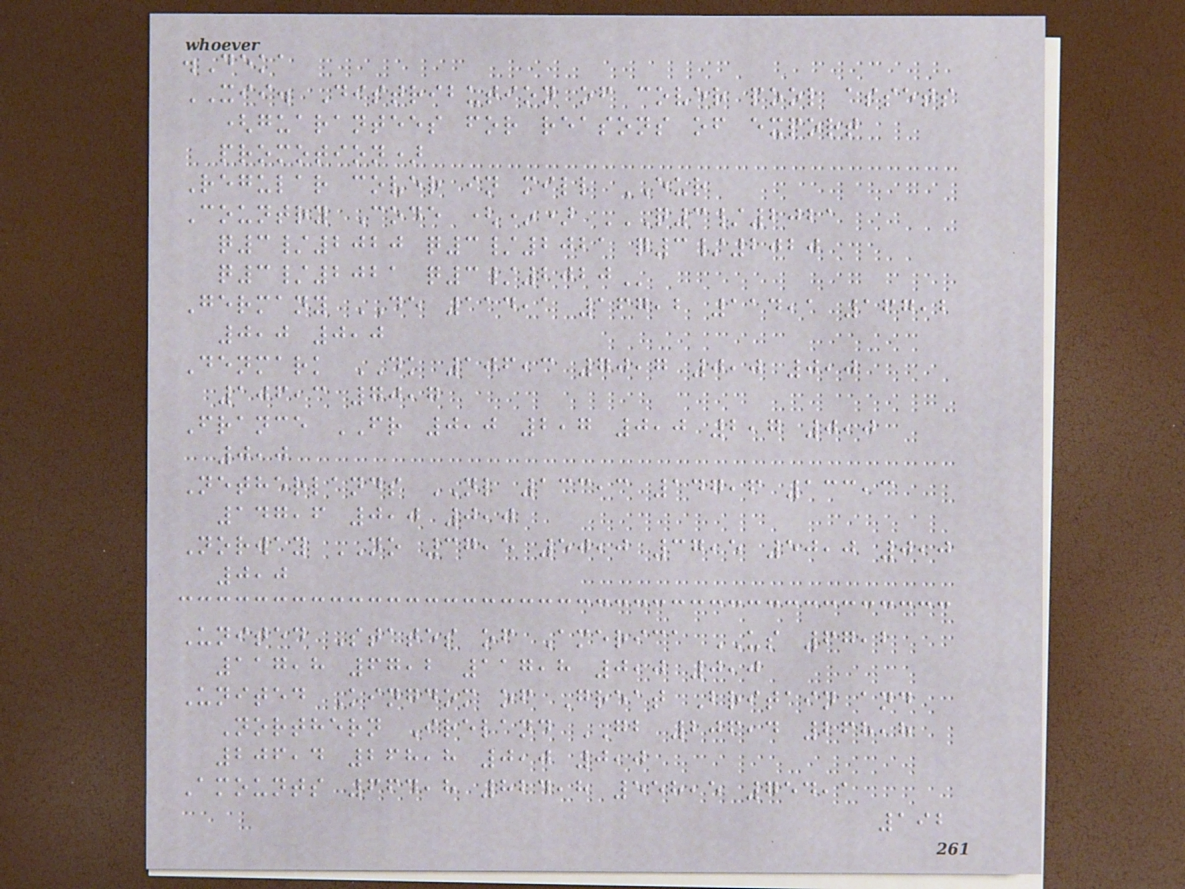.Deka
XII. Distribution of cover pool assets
(guarantees for reasons of export
promotion)
Regular cover in mill EUR
Country Code (*) Q3/2021
Q3/2020 Q3/2021 Q3/2020
Q3/2021 Q3/2020
Germany DE 114,1 167,2 114,1 167,2
0,0 0,0
Denmark DK 106,3 70,7 0,0 0,0
106,3 70,7
France FR 0,0 2,7 0,0 2,7 0,0
0,0
Netherlands NL 133,3 147,6 133,3
147,6 0,0 0,0
Norway NO 37,5 50,0 37,5 50,0 0,0
0,0
United States of America US 67,2
117,8 67,2 117,8 0,0 0,0
United Kingdom of Great Britain and
Northern Ireland GB 206,4 268,8
206,4 268,8 0,0 0,0
Amounts 664,8 824,8 558,5 754,1
192
